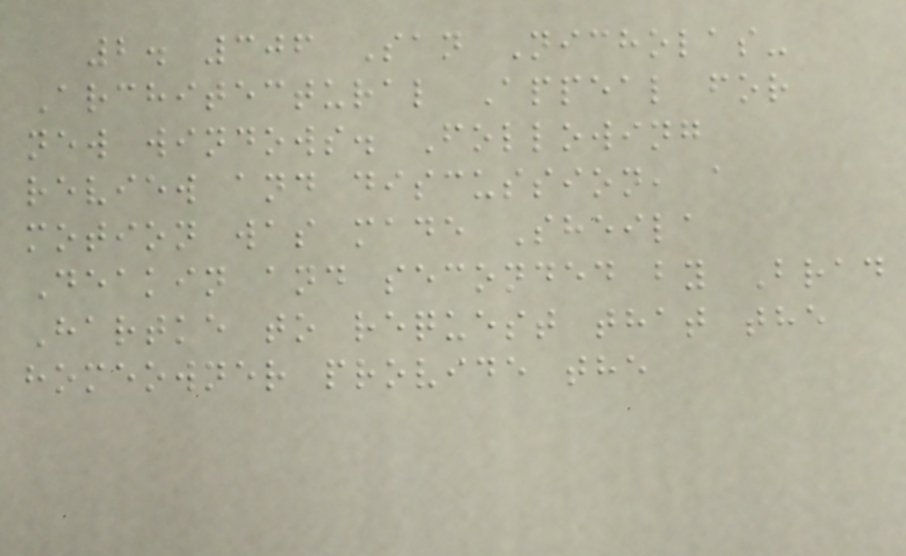2. 306 San Nicholas-
Architectural Appeal for
new windows. Following
review and discussion, a
motion was made Sheila
Deakin and seconded by Brad
Hartke to request that the
homeowner provide the
